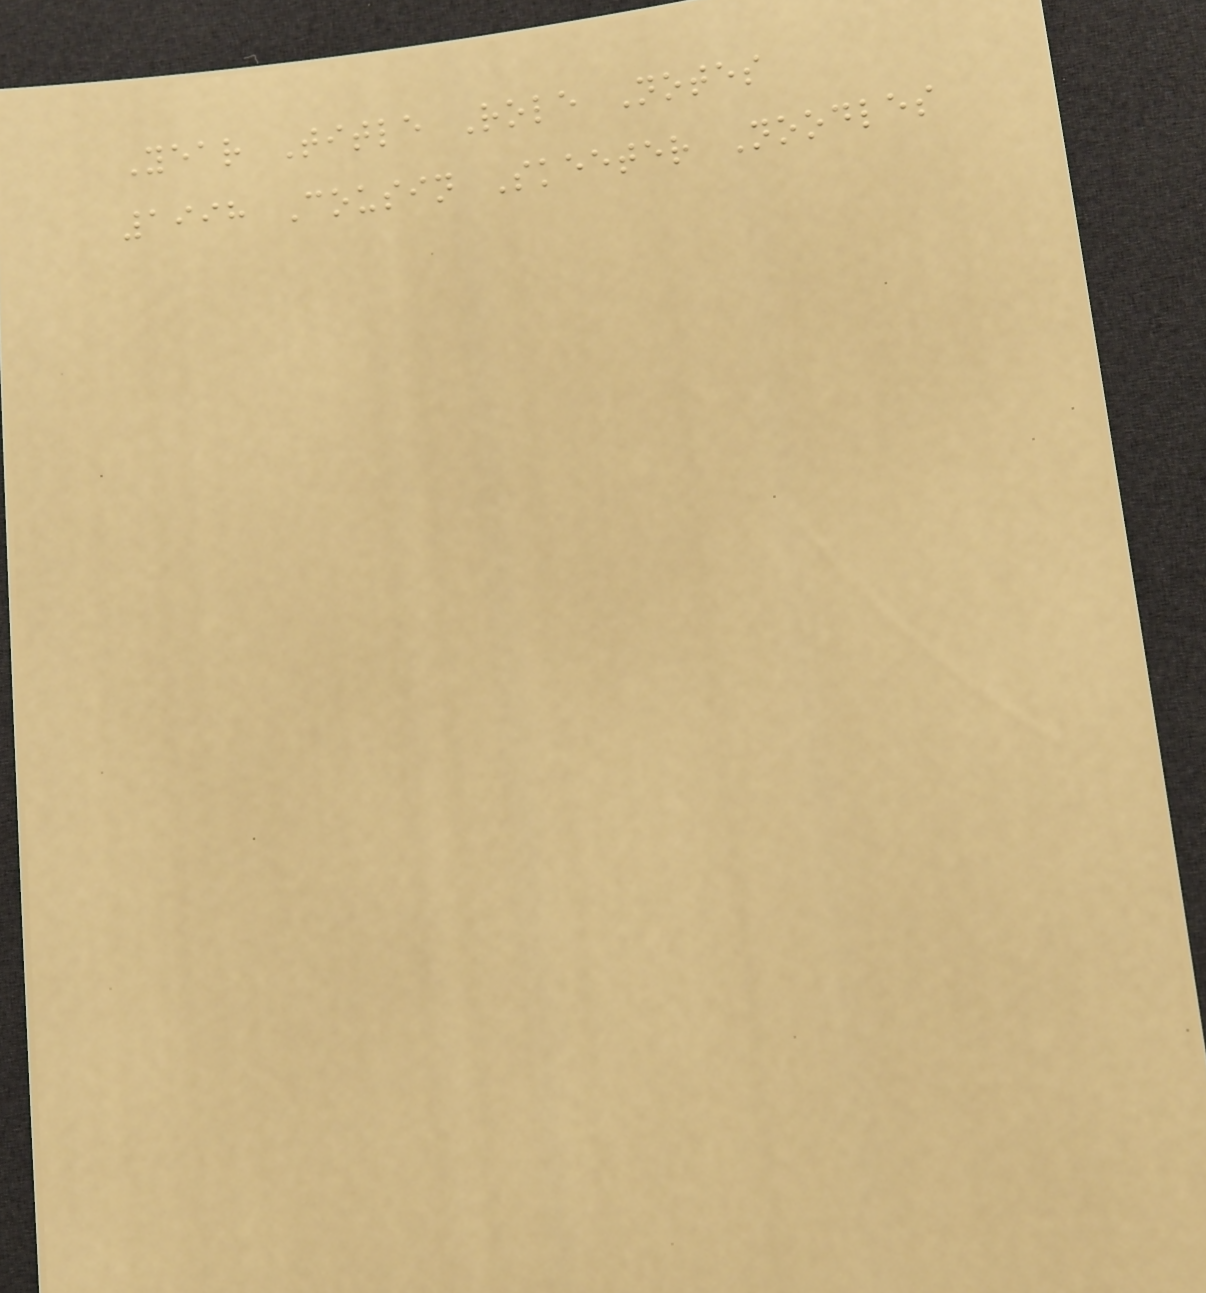Year Title Role Notes
1998 Cousin Skeeter Noodles
